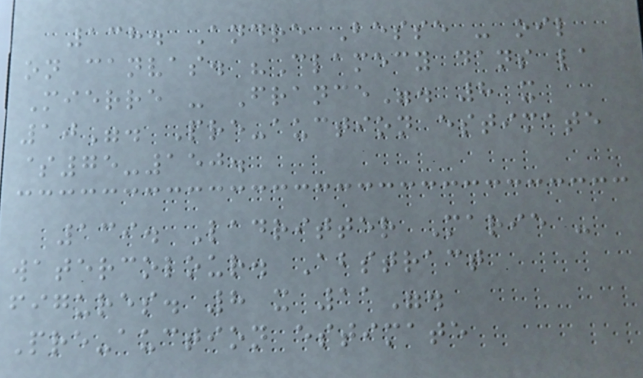138. Andre Besse - oil
on canvas. "Clamecy dans la
Mierre - France". 8 x
10". Pre-auction estimate
$75-150.
139. Ladritter Marie -
watercolour. Abstract
figures. 8 x 11".
Pre-auction estimate
